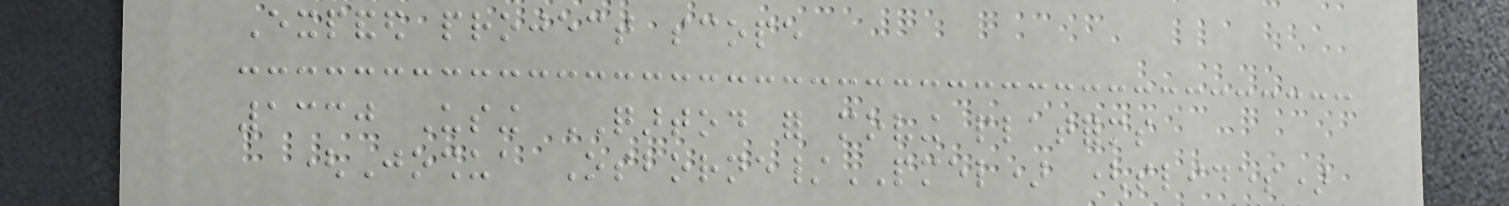Expanded project scope
1330 Using QARTOD for moving platforms
(Joshua Osborne/PMEL) (slides)
